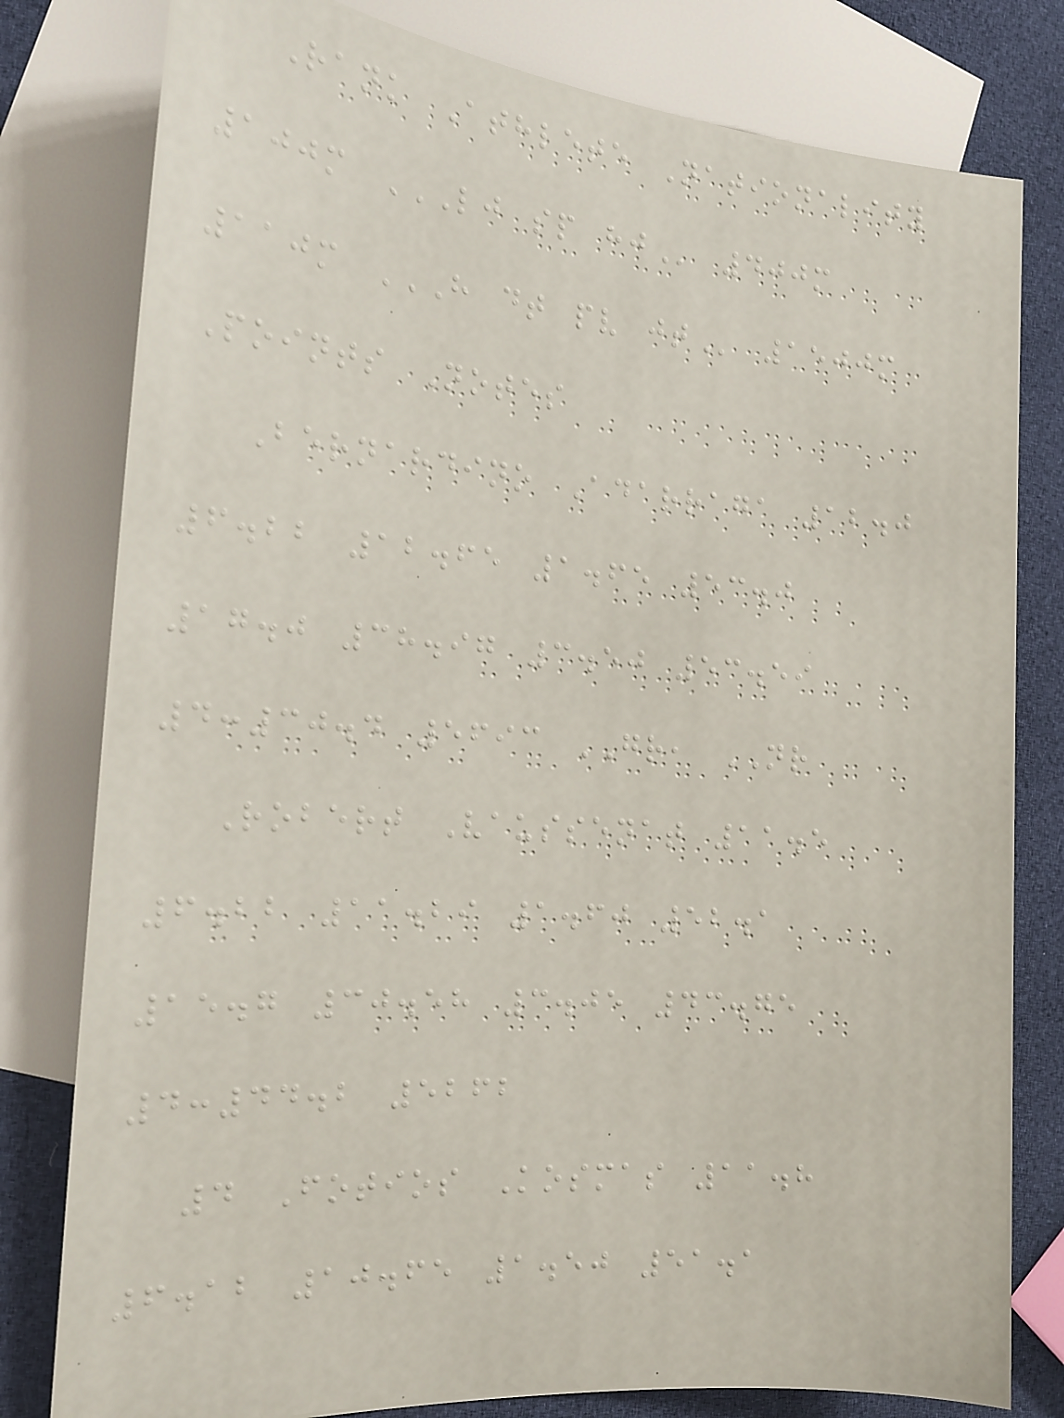Rank Athlete Nationality
100m LJ SP HJ 400m
110m H DT PV JT 1500m
Points Notes
Bernardino Adarraga 12.0
6.22 12.65 1.65 53.0
17.0 38.97 3.50 53.59
4:30.4 5693 GR, NR
Robert Vaussenat 11.5
6.22 11.29 1.60 52.1
15.7 30.58 3.05 43.75
4:44.2 5262
4 Fotios Kosmas 11.8
6.12 10.65 1.50 51.1
